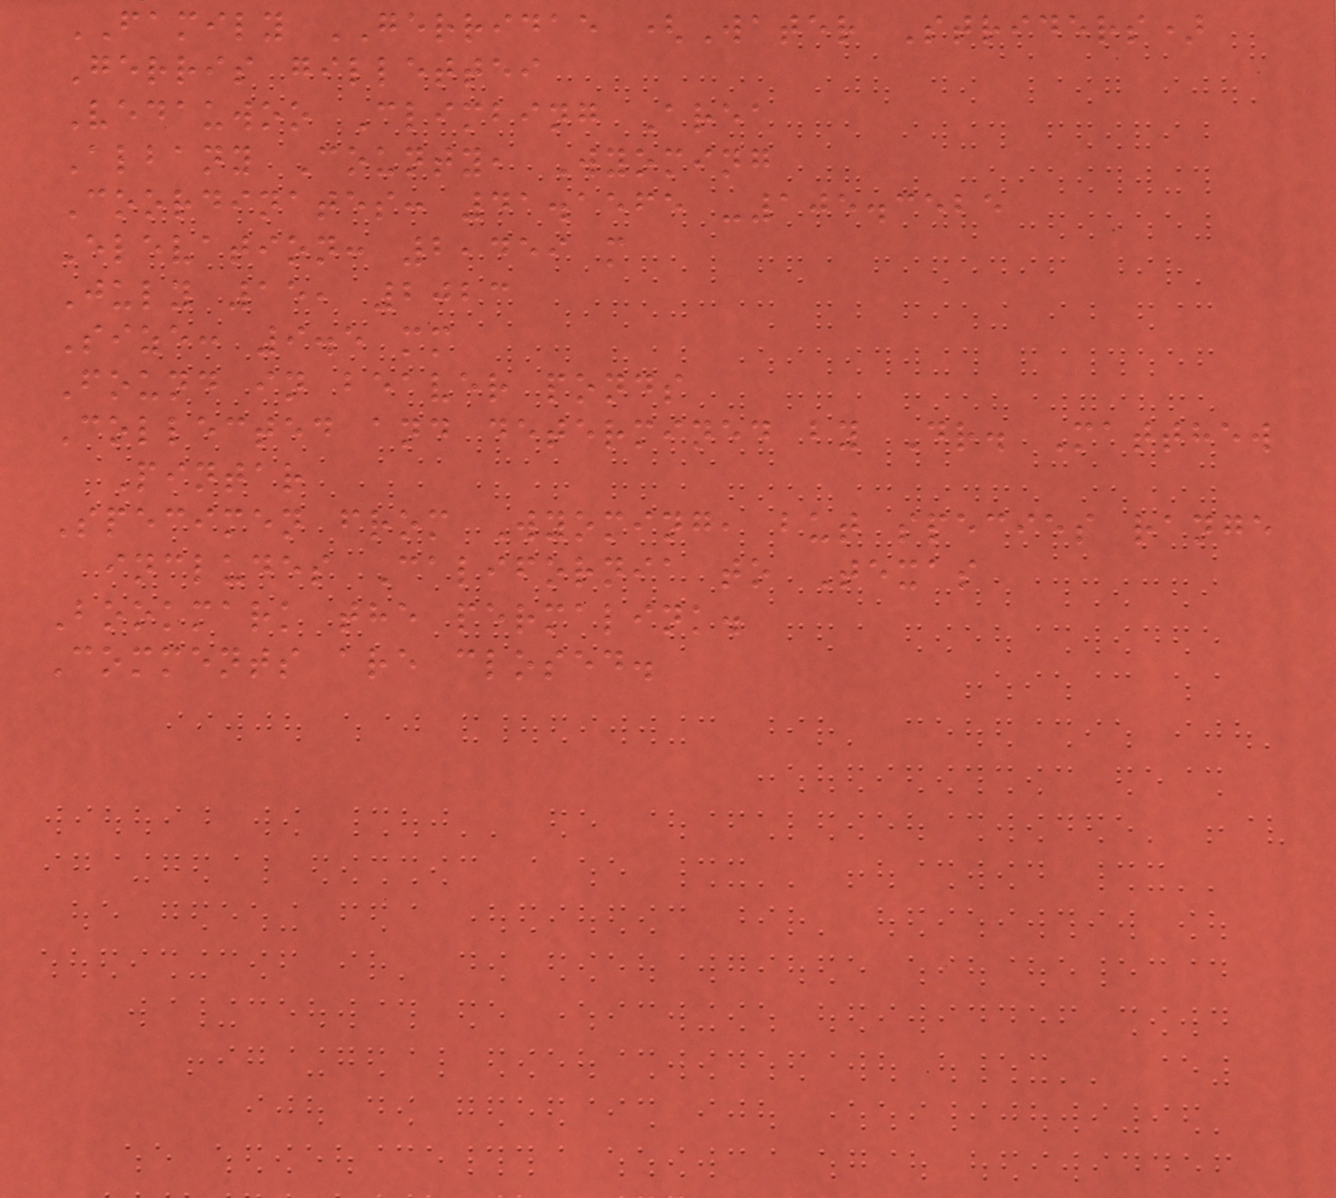FAMILY GERRIDAE (Water Striders)
Gerris gillettei
Vedauwoo Climbing Area
Albany County, Wyoming
Coordinates: 41.1565 -105.3525
Elevation: 2,459 m
July 15, 2023
Size: 9.5 mm
Found in beaver ponds
Collected and determined by Dr. Matthew
Pintar
Specimen from Wyoming, but species range
includes California to Texas
Bookmark the permalink.
Comments are closed.
